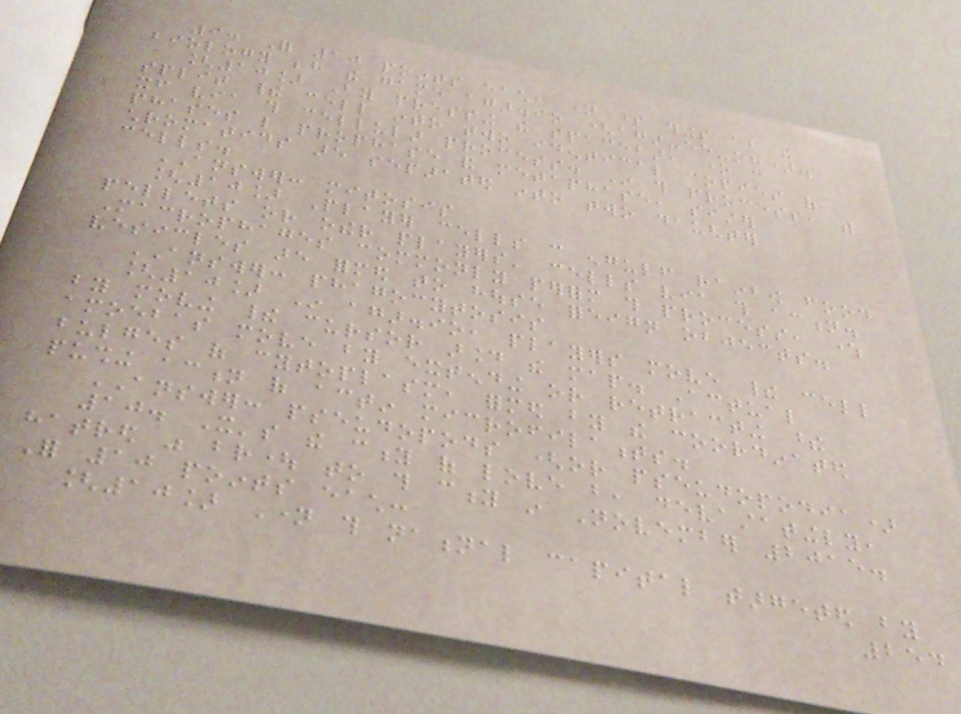9. For 10 points each, name some things about the
biology behind the game agar.io (agar-ee-oh).
[10] By pressing the spacebar, one can
split their cell into two identical copies of
itself via this cellular process. In this process, with
phases like prophase and metaphase, sister
chromatids are separated into two daughter
cells.
ANSWER: mitosis
[10] Player cells can engulf rainbow food
pellets or other players' cells via this action.
Macrophages commonly perform this process, where
vesicles are formed to house foreign objects.
ANSWER: phagocytosis
[10] In agar.io, players move their cell
by moving their cursor around the map. Actual
amoebas move by extending or retracting these
bulges of cytoplasm, formed by the coordinated
pushing action of actin microfilaments.
ANSWER: pseudopods (or pseudopodia)
10. It's the city of love but, devastatingly,
hatred was brought to this city in November 2015.
For 10 points each:
[10] Name this national capital targeted by
254
